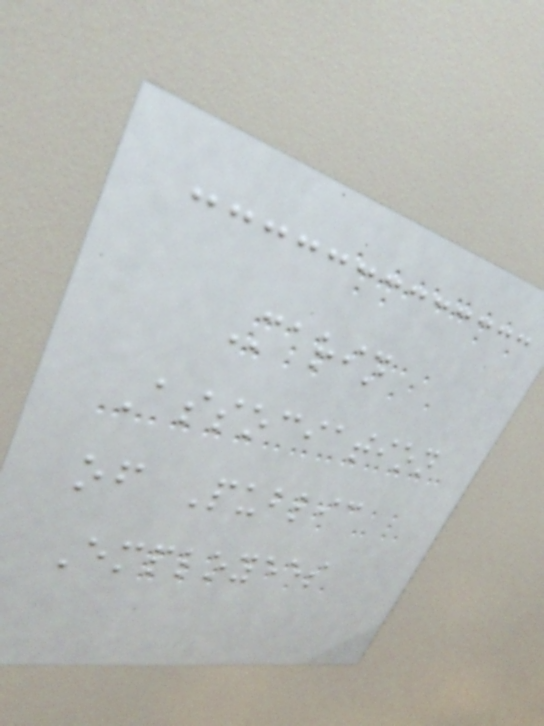Marin
Association
of Public
Employees
